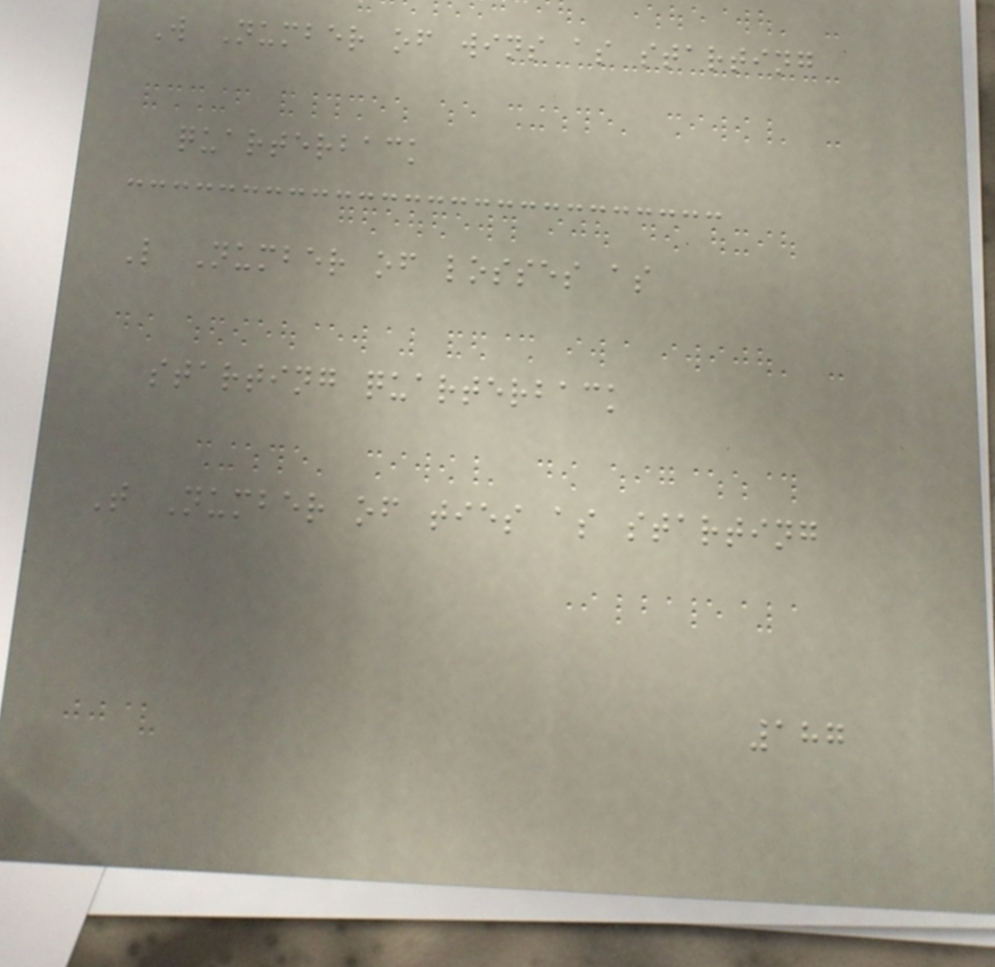W Number of wins as starting
quarterback
L Number of losses as
starting quarterback
T Number of ties as starting
187
